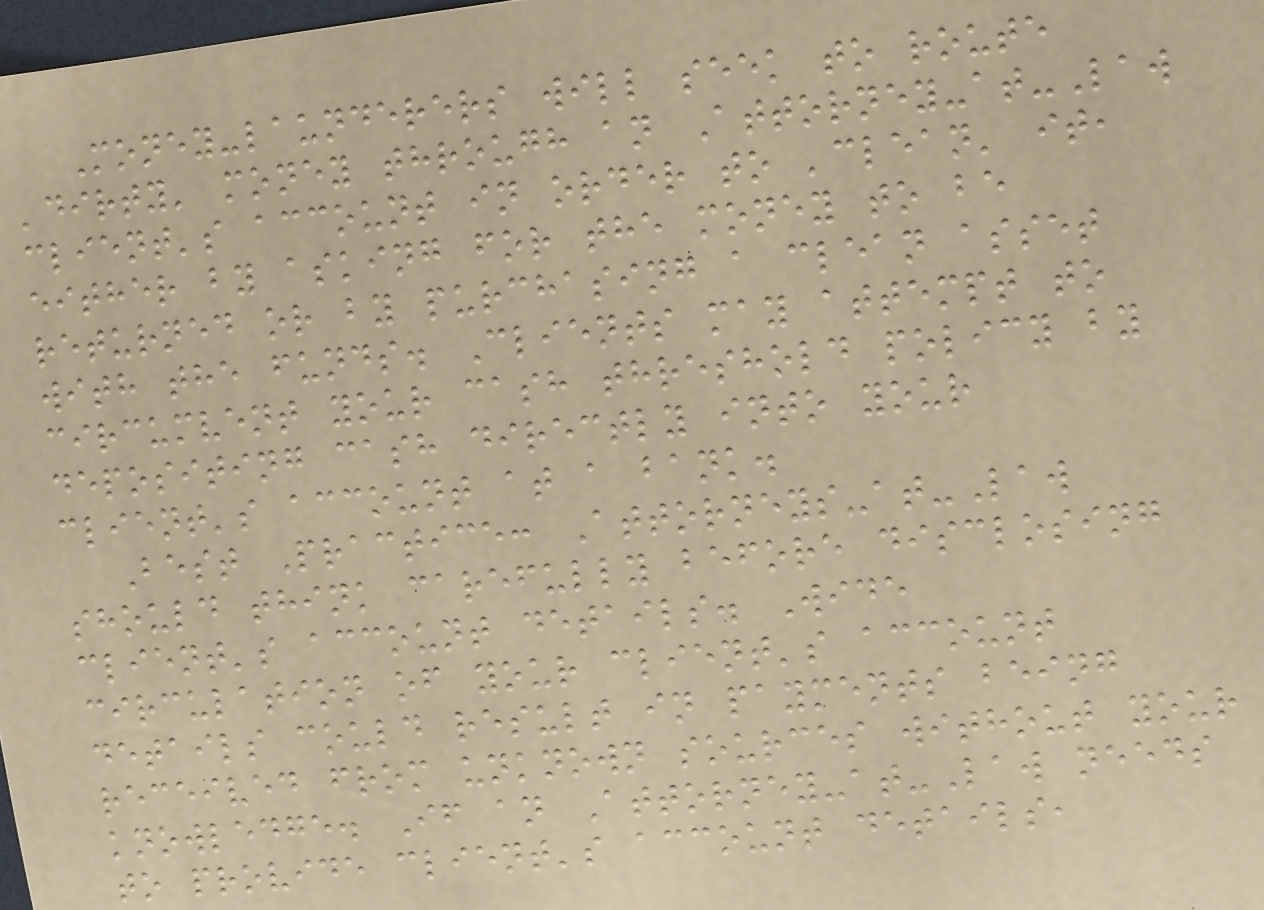Money-launderers will seek to route
'dirty' money through an Attorney-at-Law
client's account in order to 'clean' it,
either by asking for the money to be
returned or by purchasing a clean asset
with the funds. Clients may attempt to
circumvent your cash threshold policy by
depositing cash directly into your
client's account at a bank.
Best Practice: Attorneys-at-Law
should think carefully before disclosing
client's account details. Wide
circulation of your client's account
details could result in payments being
received from unknown sources without your
knowledge. If an Attorney-at-Law needs
to provide client's account details,
